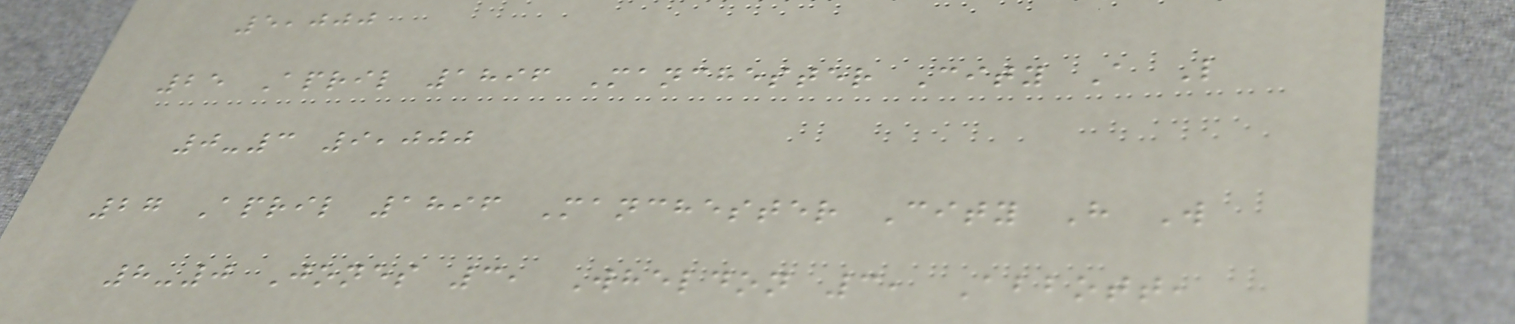5,000
25 April 1896 Manchester City A L
0-3 9,000
27 April 1896 Manchester City H W
8-0 Jones 3, Wheldon 3, Abbott,
